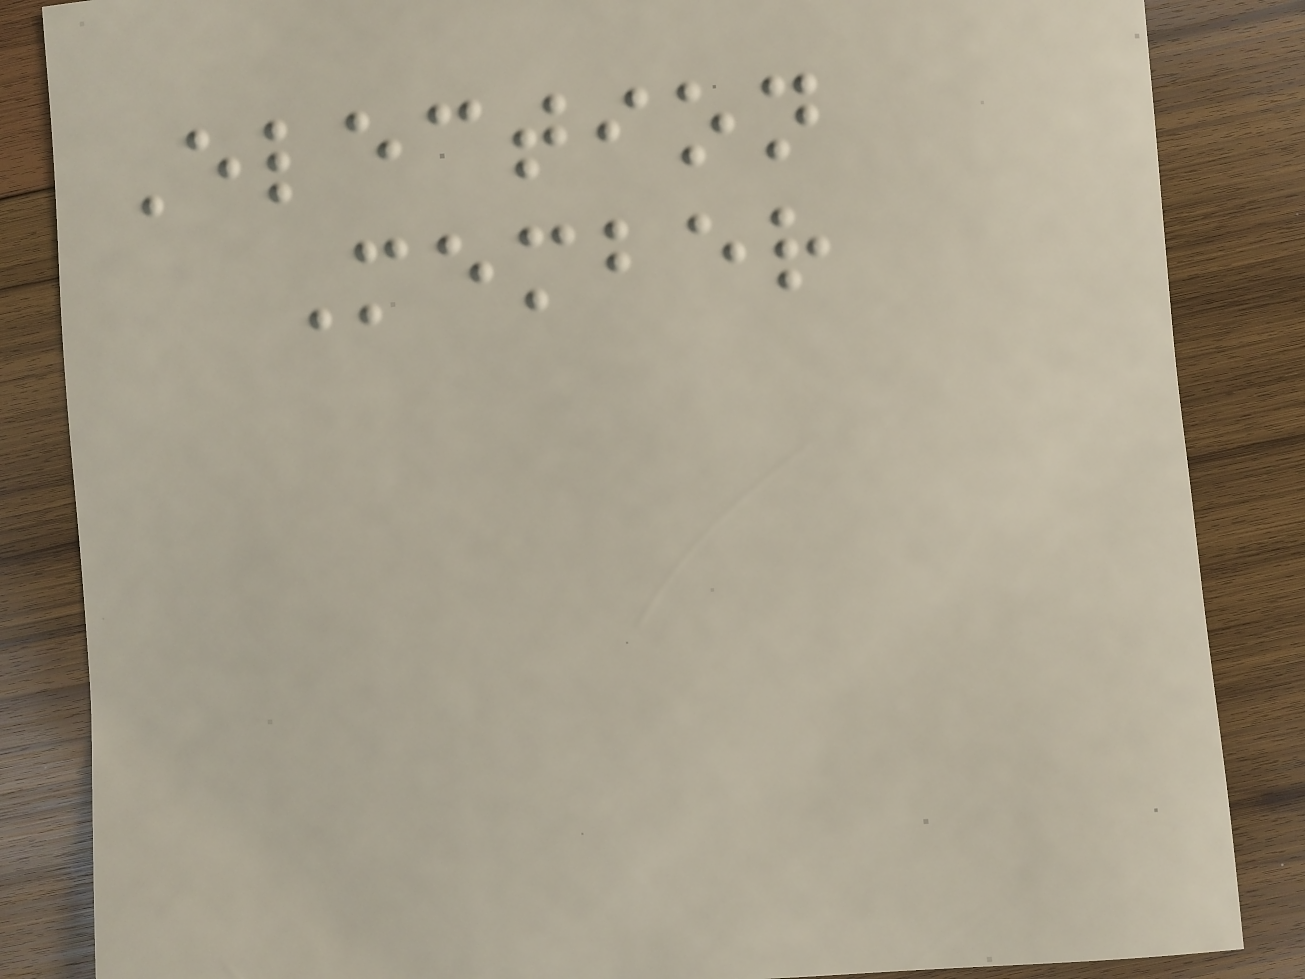Election
Member
